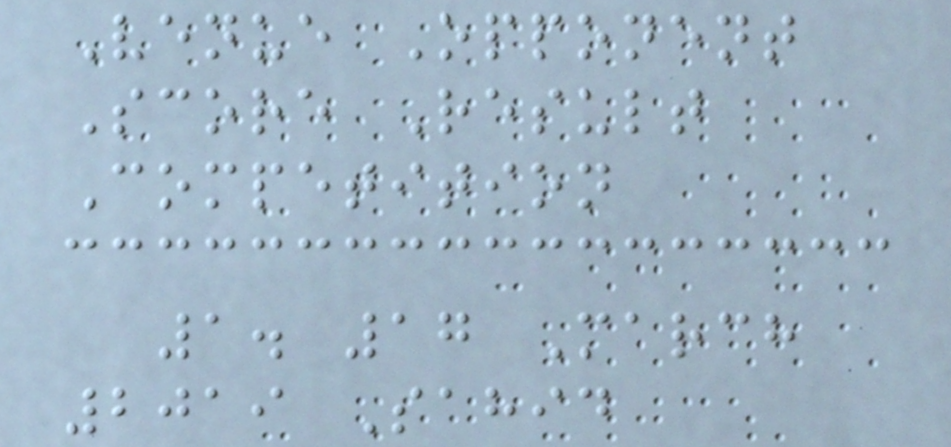Venue Opponent
Score Result
Competition
1. 17 March
2019 Sahid
